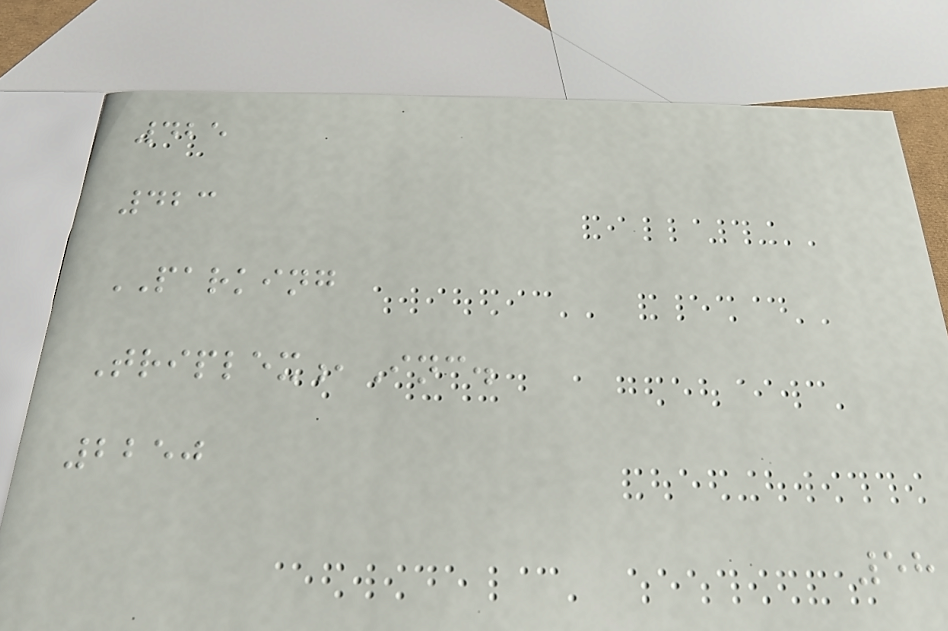425
423
PARKING
Triplex,Inc.
2250
58
